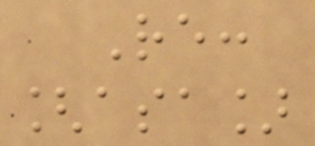Re:
[asa]
